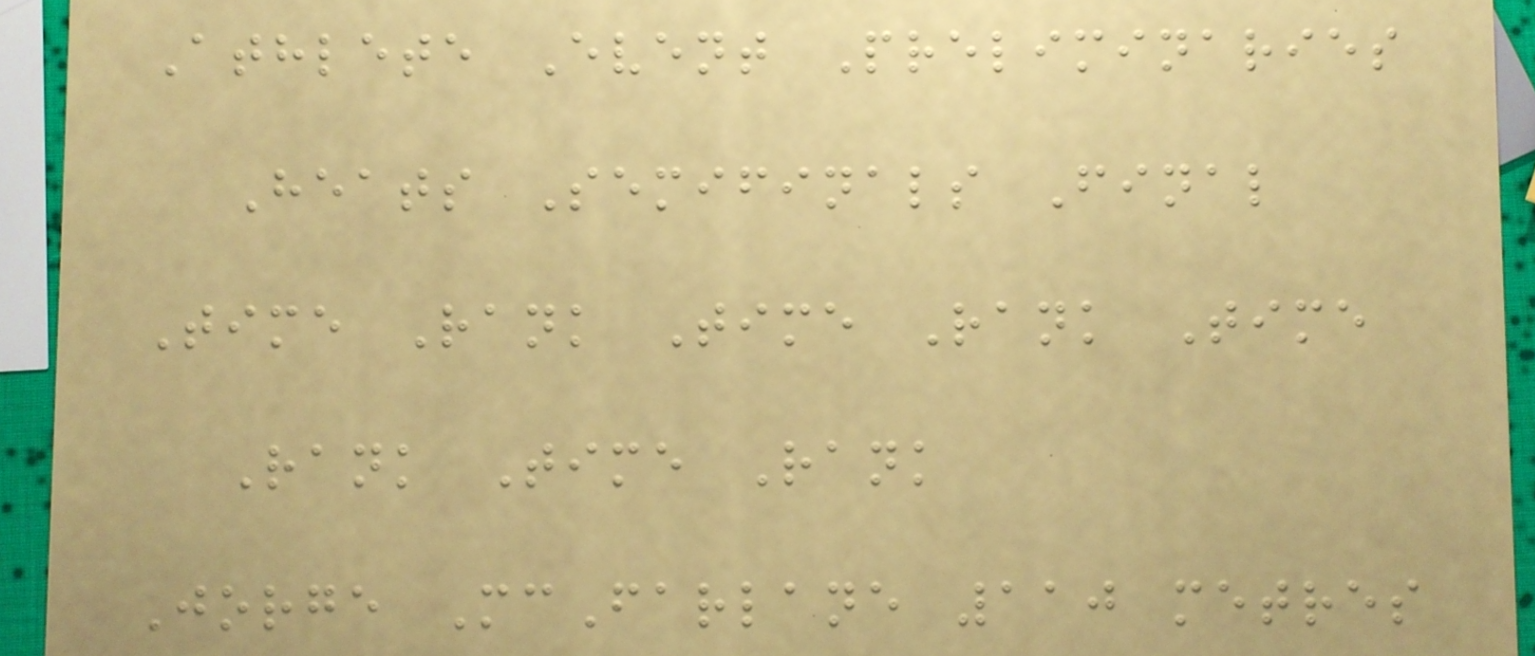Athlete Event Preliminaries
Heats Semifinals Final
Time Rank Time Rank Time
Rank Time Rank
Jorge McFarlane 110 metres
